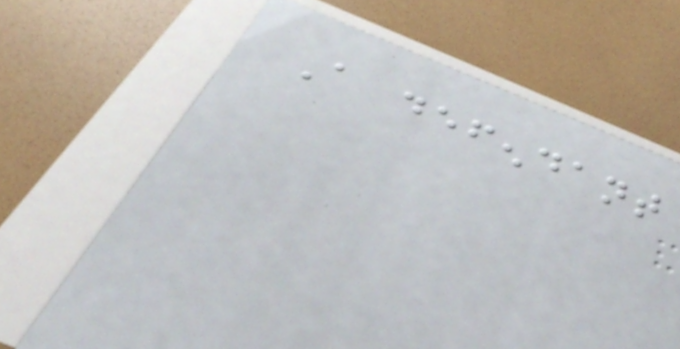A defendant
